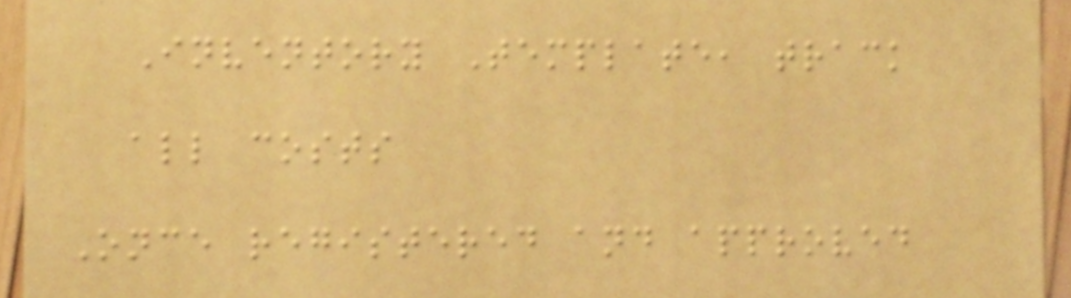Inventory Template, track
all costs
Once registered and approved
